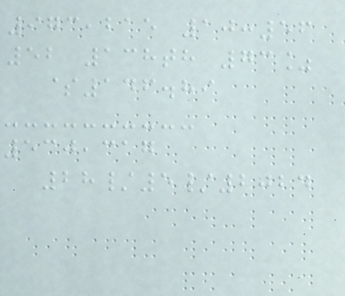973,215 10:56
52 138th 73%
$146.89
530,317
28/5/2024
